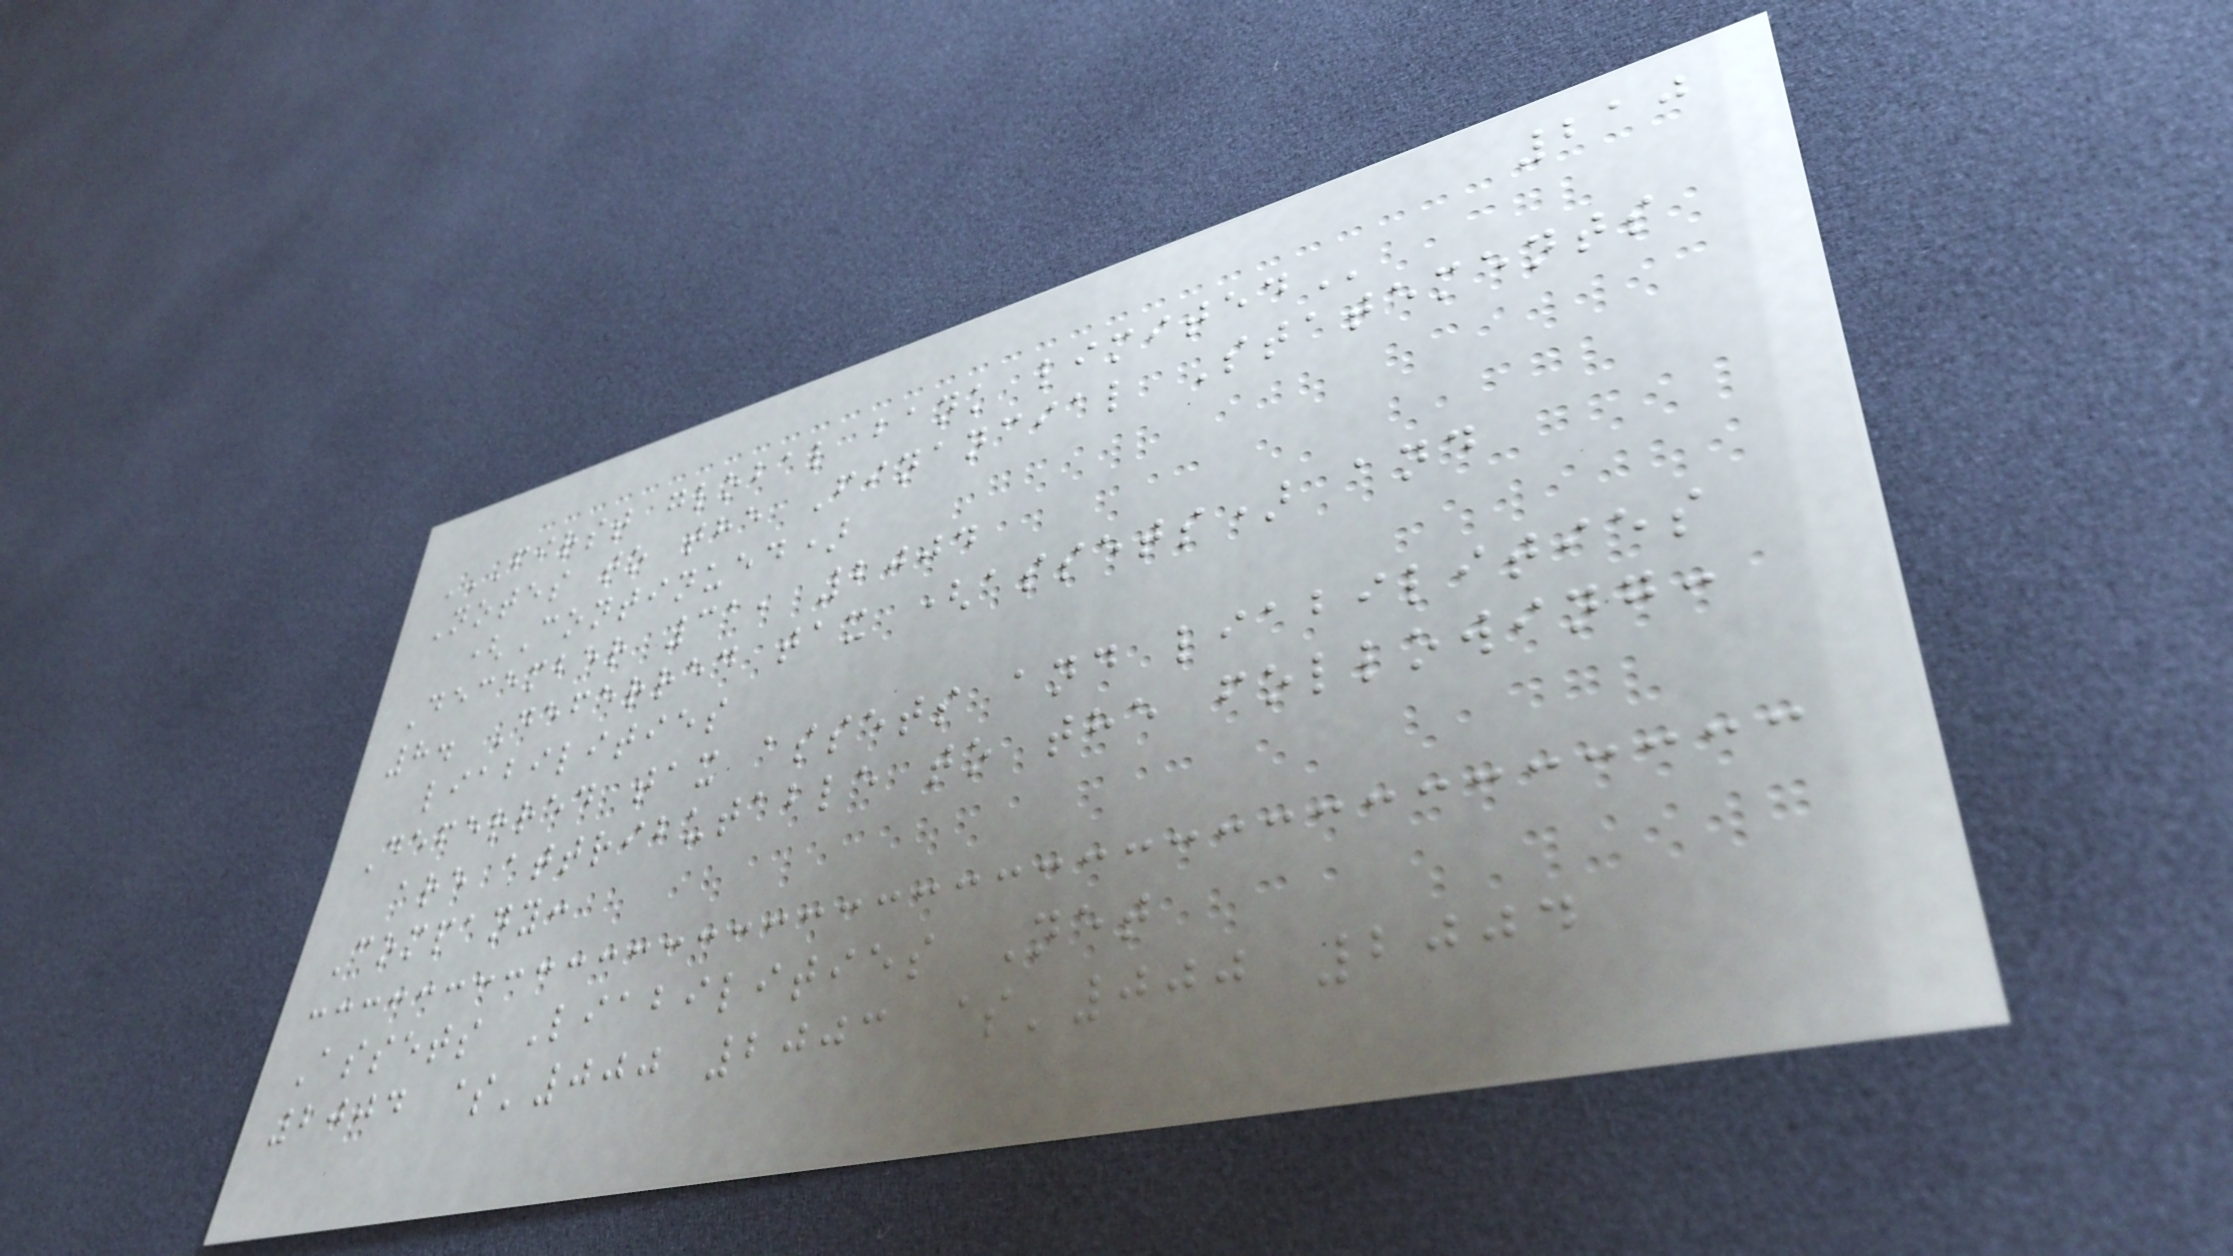210
FIRST GLOBAL BANK LIMITED
Notes to the Financial Statements
(Continued)
December 31, 2004
8. Deferred tax (assets) and
liabilities
Deferred tax assets and liabilities
are attributable to the following:
Company:
Assets Liabilities Net
2004 $'000 2003 $'000 2004
